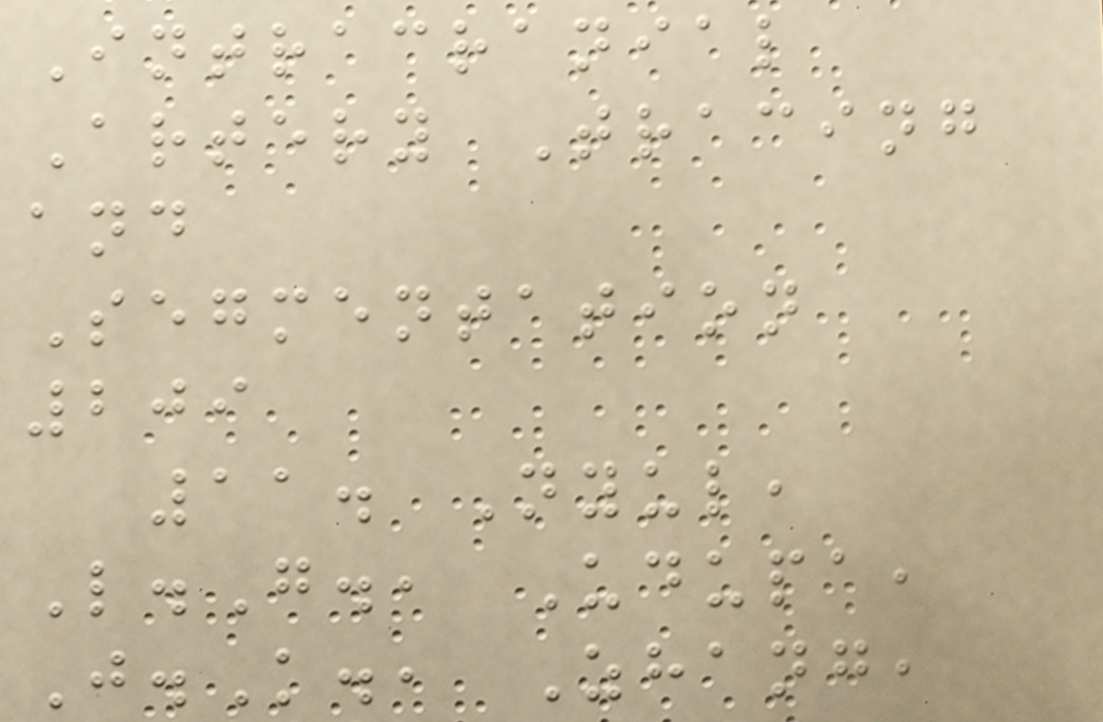Intracranial
Artery Tracing
and
Segmentation
209
11. Nyul,
L.G., Udupa,
J.K., Zhang,
